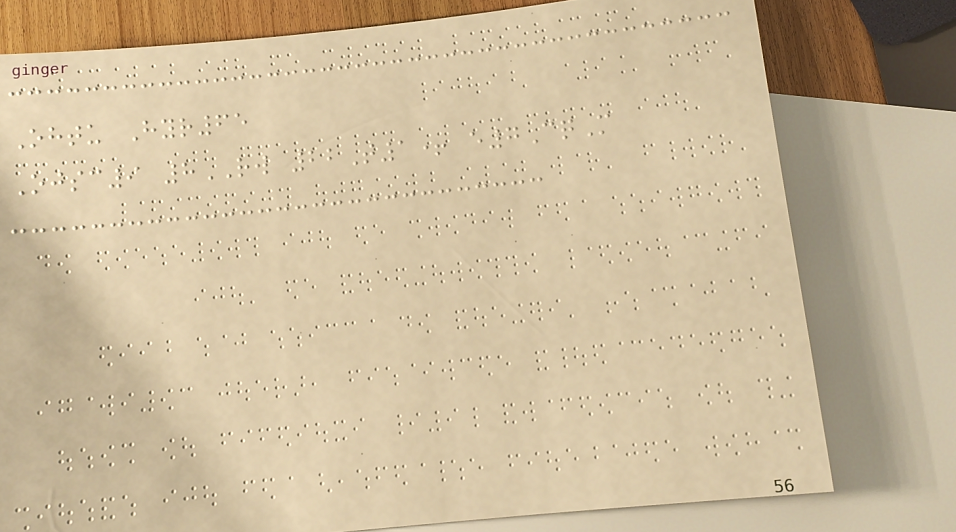Ohtu Hyr65
Ojsc9 8RW 22T1+ e7CqM
